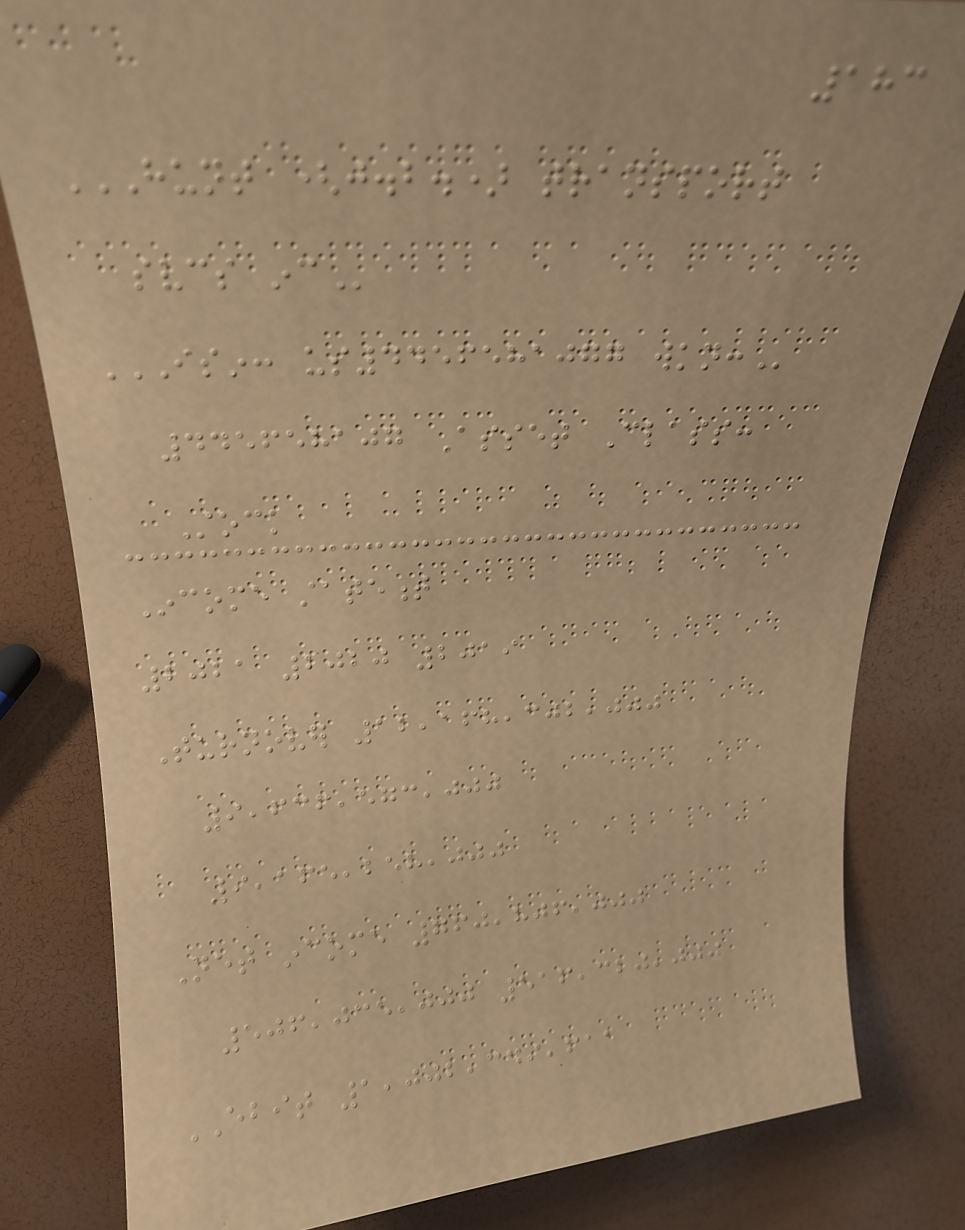183
HUNT (J.B.) TRANSPORT
SVCS INC
ISIN: US4456581077 WKN:
445658107 Asset Class:
Stock
Income statement
2021 2020 2019
Turnover 12,168,302,000
9,636,573,000
9,165,258,000
Net income 760,806,000
506,035,000 516,320,000
EBIT 1,002,349,611
